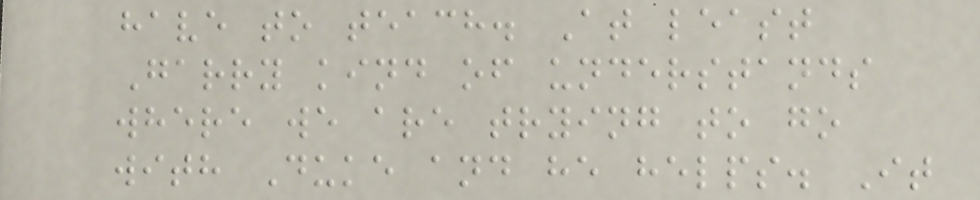have to teach. At least
Garry kind of understands
where we are trying to go
with Duke and he helps. It
